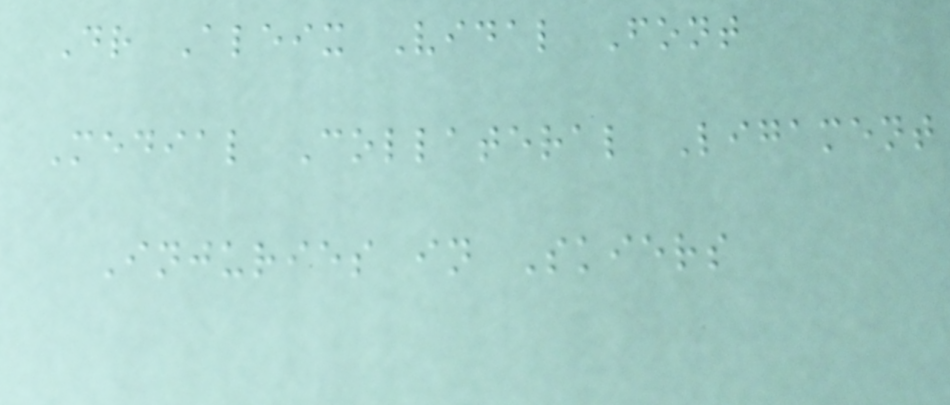Dr Aleix Vidal Font
Medial Collateral Ligament
Injuries in Skiers
